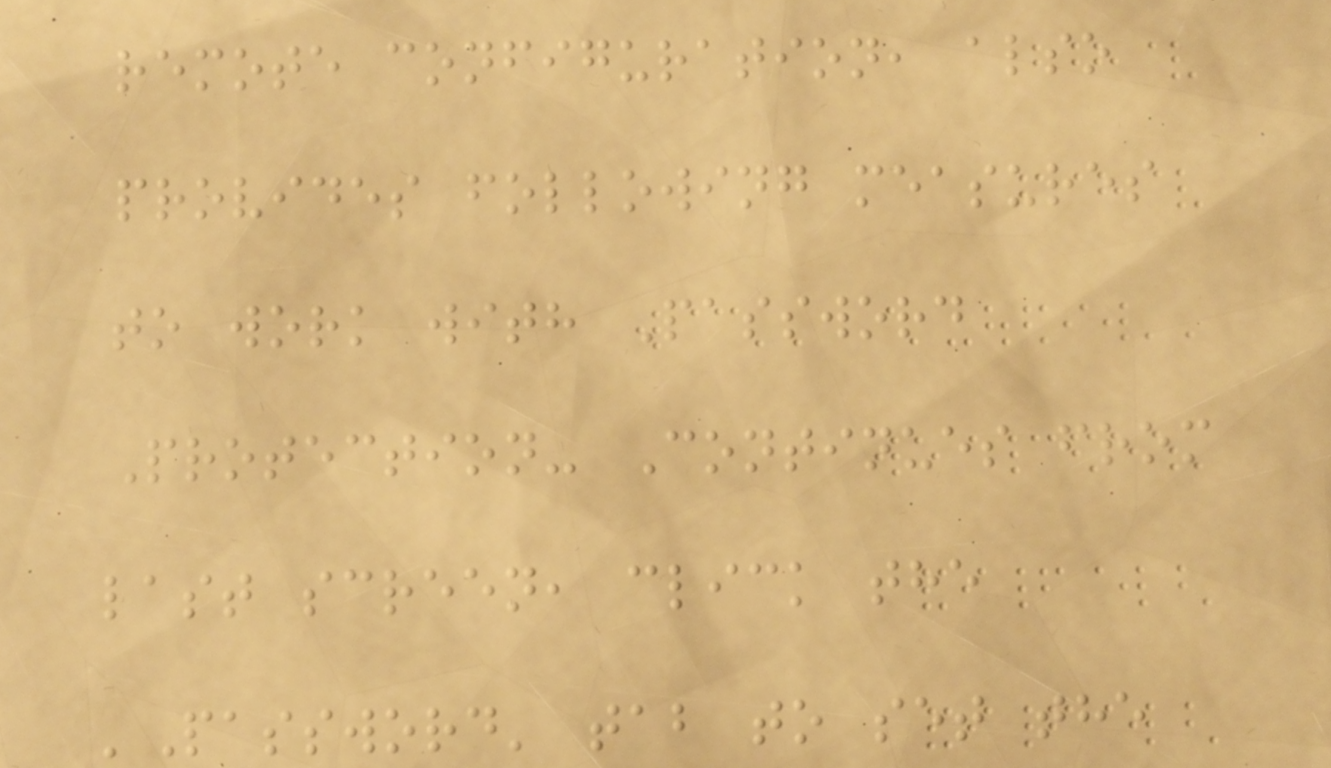remote configuration, also
provides following measures
to work with Password
Protection- Continues from
last screen, click the
'Password' tab to set the
